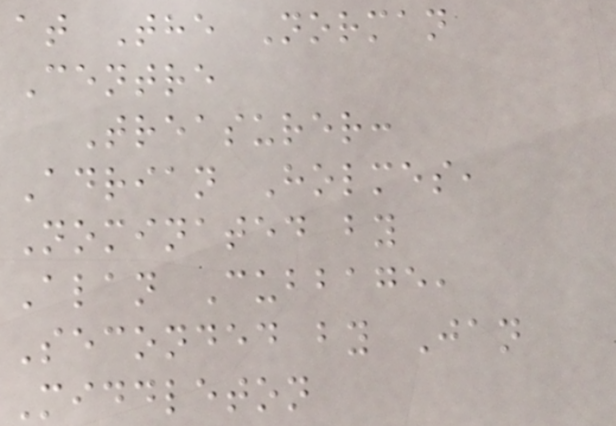at The Norman
Centre
Treasurer:
Adrian Holmes,
Nominated by
Alan Cubbage,
Seconded by Jan
Middleton
